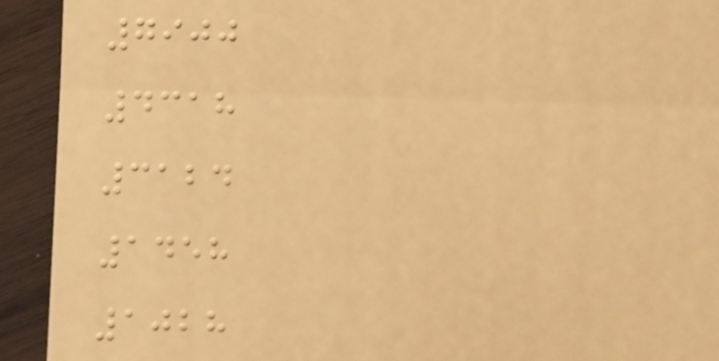7900
4318
3124
1458
1028
